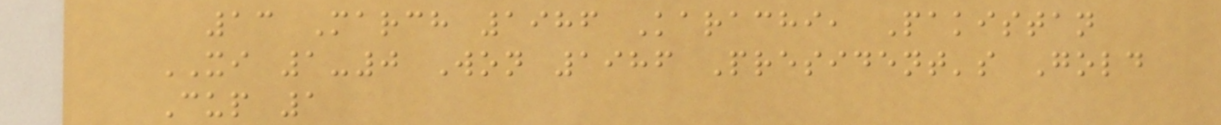13 March 1986 Karachi, Pakistan
XI 1-0 Won 1986 President's Gold
Cup 1
